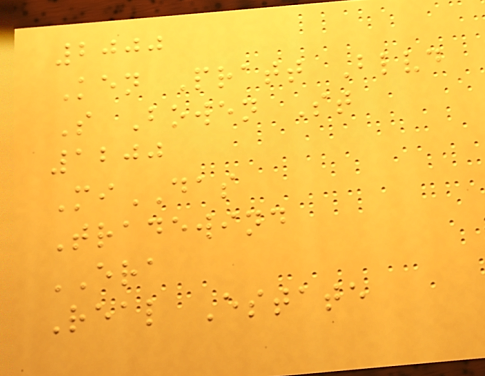2000
Ken Pratt Blvd
S Bowen St
1200
MiDAS
Tradewind
ERA
Real Estate
